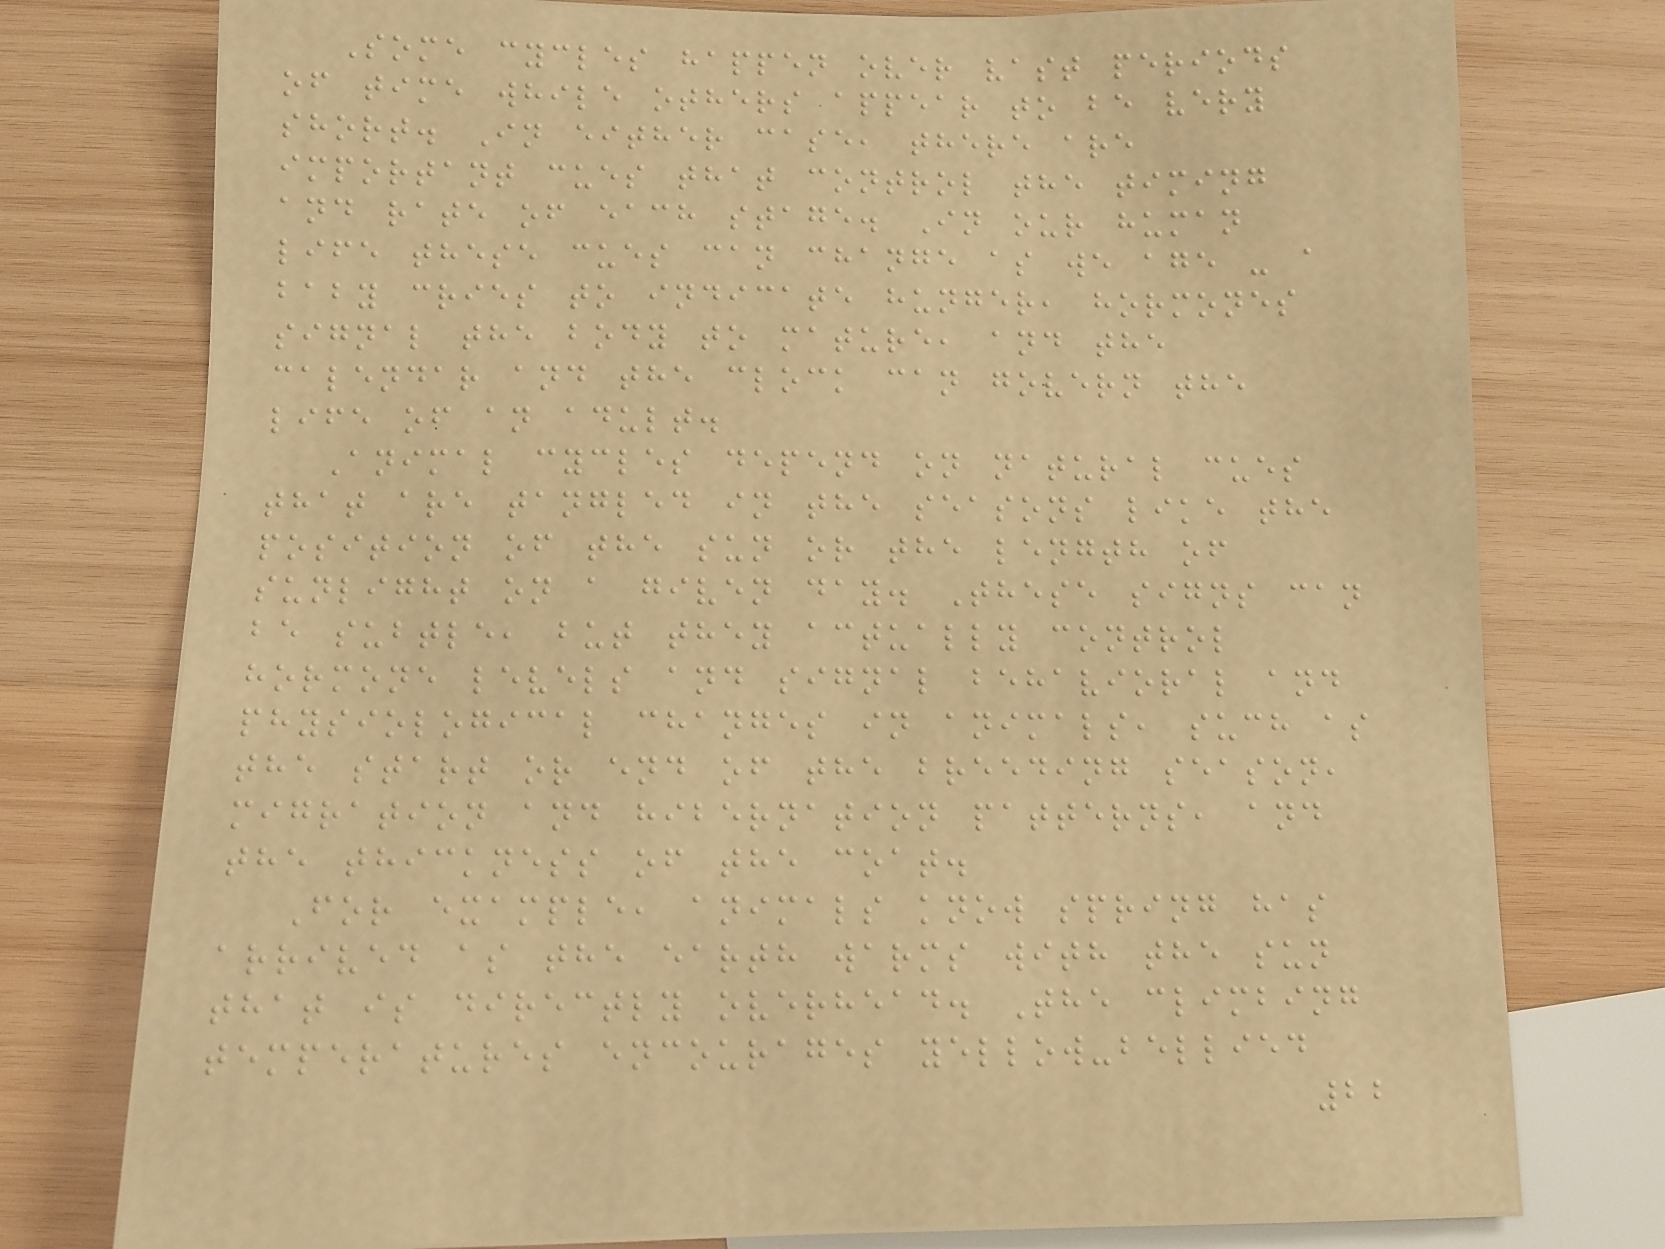Some cycles happen over vast periods
of time while others appear to be very
short. In either case, there are
important cues that control the timing
and rate of each stage. In our human
life these cues can change as we age - a
baby cries to indicate hunger, hormones
signal the body to mature, and the
calendar and the clock can govern the
life of an adult.
Animal cycles depend on natural cues
that are tangled in the seasons like the
position of the sun or the length of
sunlight on a given day. These signs can
be subtle, but they actually control
hormone levels and signal behavioral and
physiological changes in animals, such as
the start or end of the breeding season,
migration and hibernation patterns, and
the thickness of the coat.
For example, animals know spring has
arrived as the earth warms with the sun
that is directly overhead. The climbing
temperatures encourages yellow-bellied
22
